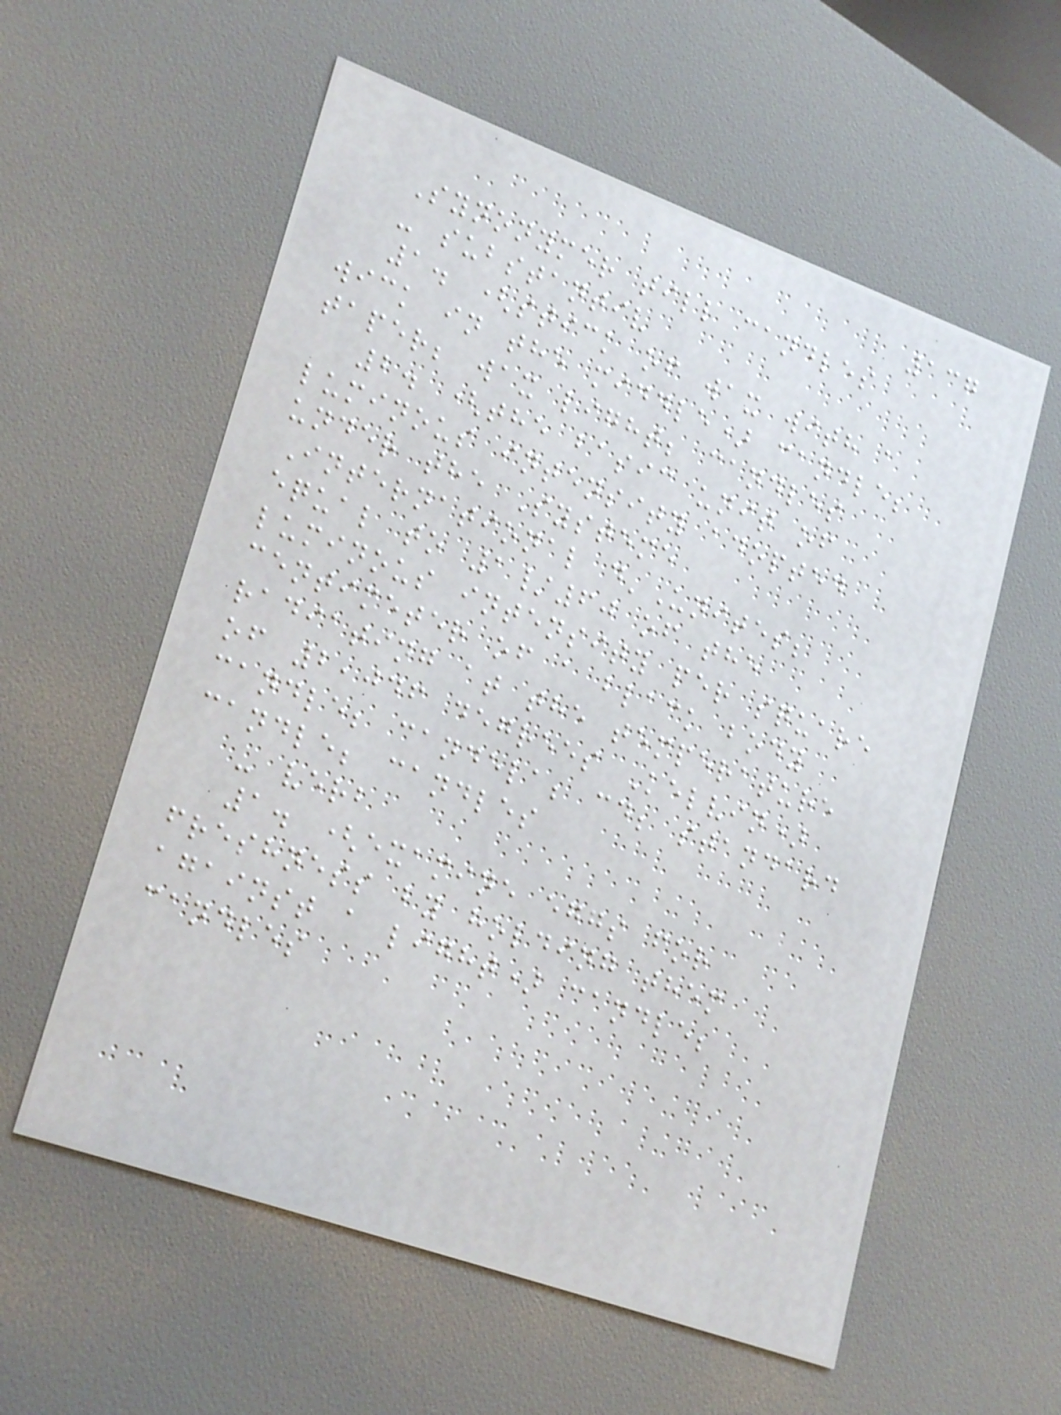137
Synonymer till candles
- substantiv
1. (stick of wax with a
wick in the middle) candle;
taper; wax light; candles
2. (the basic unit of
luminous intensity adopted
under the Systeme
International d'Unites;
equal to 1/60 of the
luminous intensity per square
centimeter of a black body
radiating at the temperature
of 2,046 degrees Kelvin)
candle; candela; cd; standard
candle; candles
- verb
1. (examine eggs for
freshness by holding them
against a light) candle;
candles
